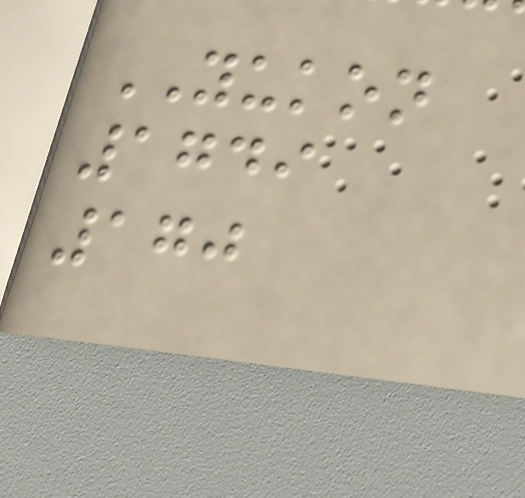YUKON
1749
170
